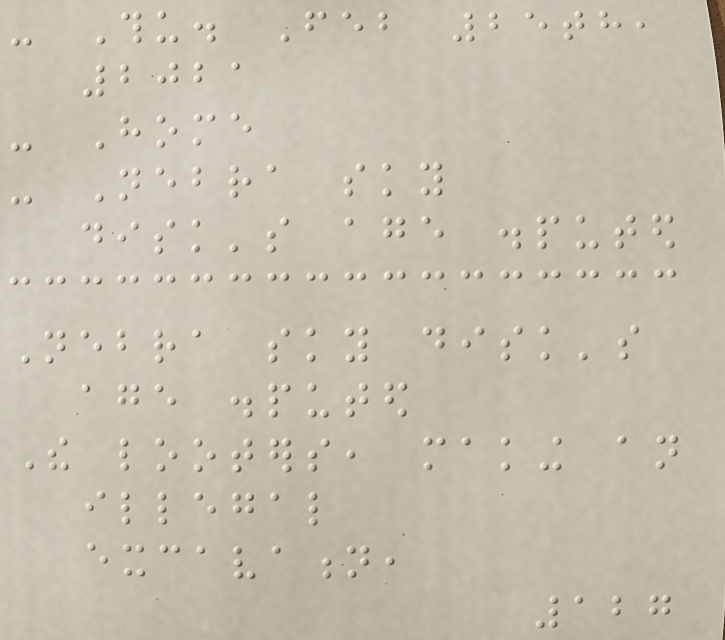- Thu. Feb 25th,
2021
- Home
- Nebra sky
disk's age disputed
Nebra sky disk's
age disputed
The looters, making an
illegal
excavation,
127
